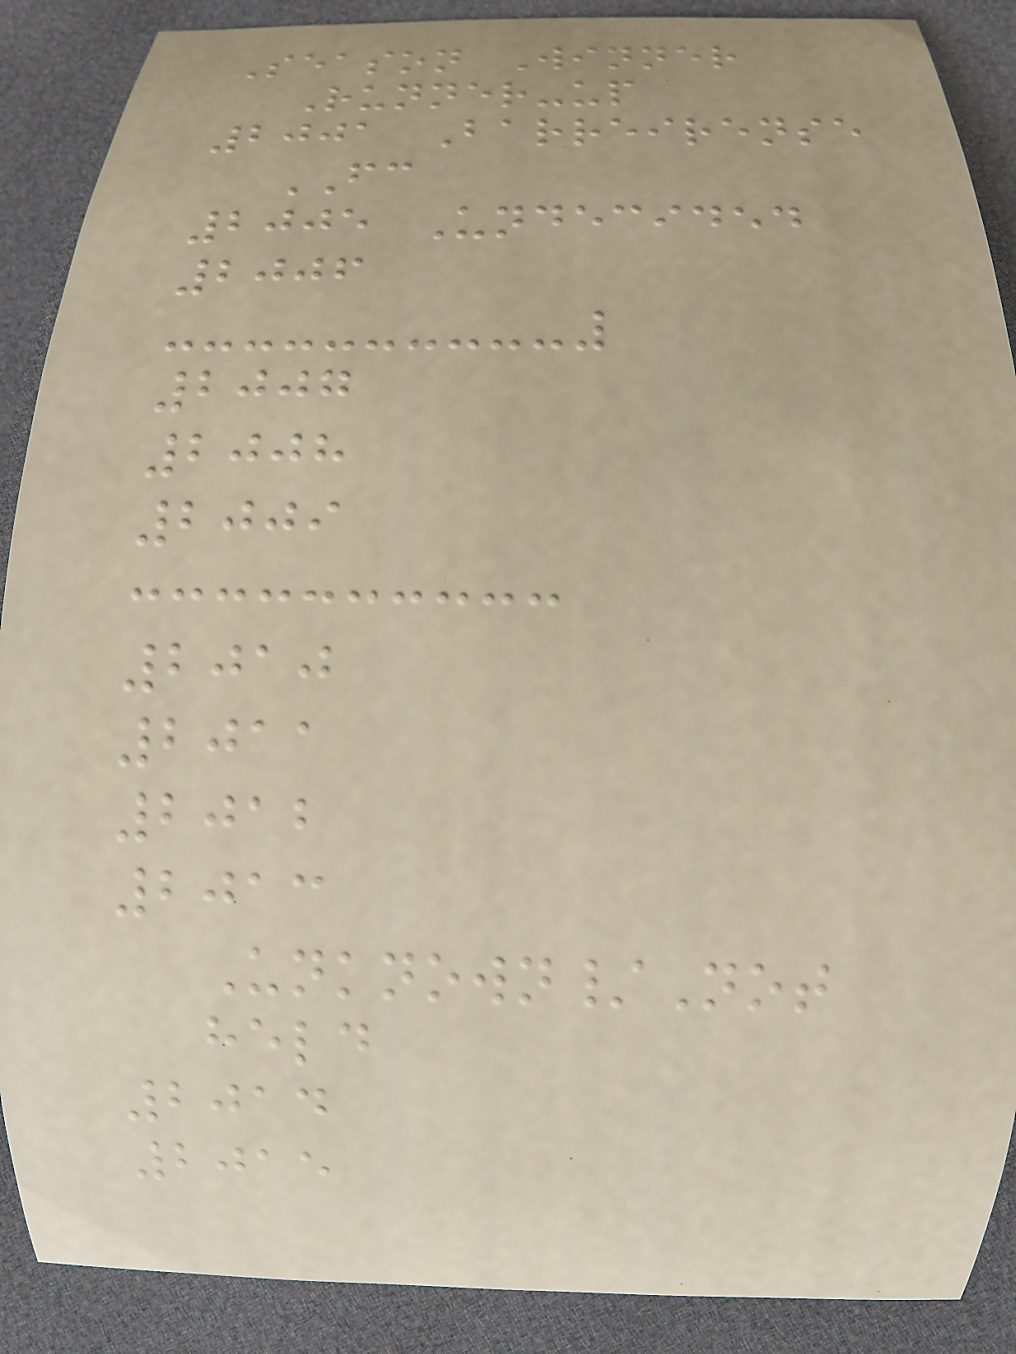Season Winner
Runner-up
2001 Barreirense
FC
2005 Undecided
2006
2007
2008
2009
2010
2011
2012
2013
Unknown/Not
held
2014
2015
